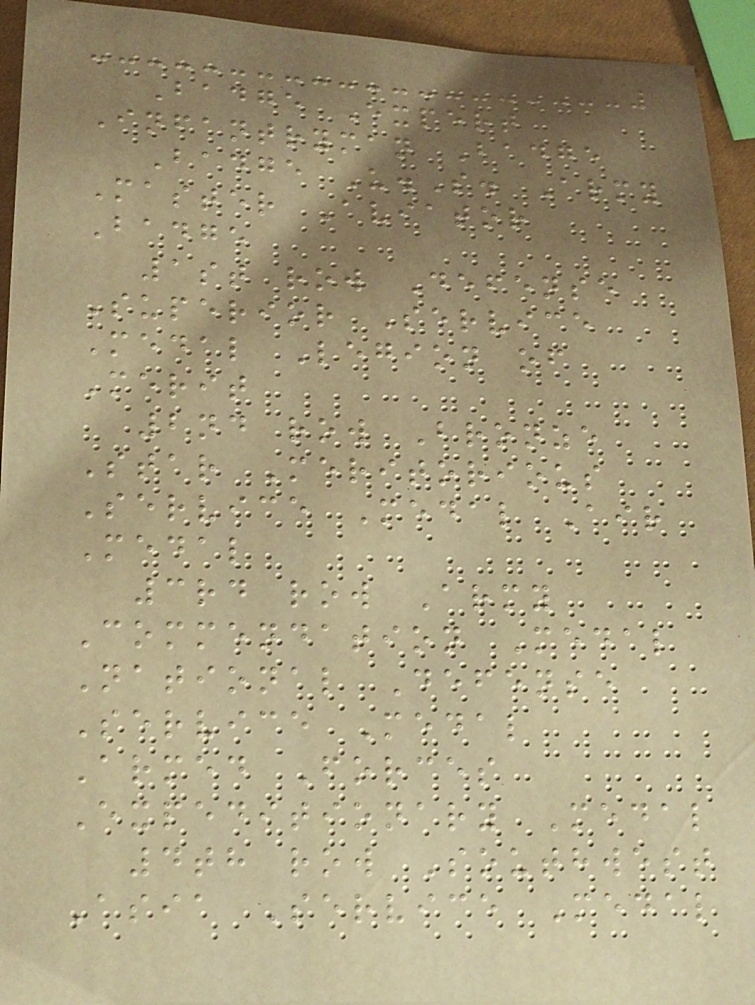Badge Expert
Infantryman Badge
Badge U.S. Army
Master Aviator
Badge
1st row Defense
Superior Service
Medal Legion of
Merit
2nd row Bronze
Star Meritorious
Service Medal Air
Medal
3rd row Army
Commendation Medal
National Defense
Service Medal
Armed Forces
Expeditionary Medal
4th row Southwest
Asia Service Medal
